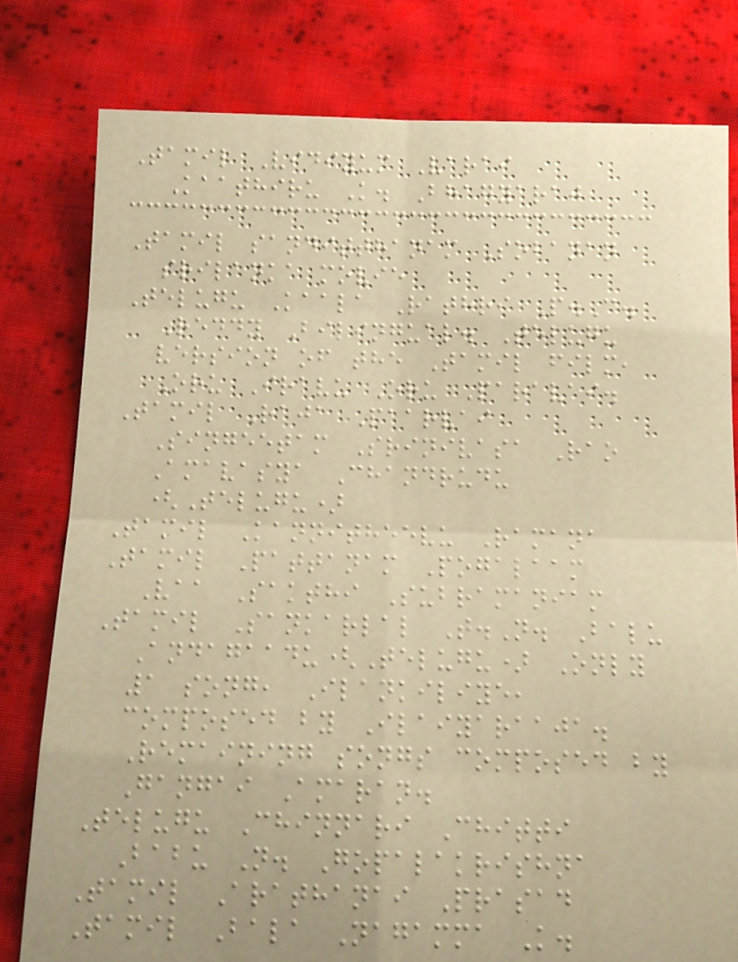Tamil Vidiyum Varai
Kaathiru K. Bhagyaraj
Tamil sanditthanam Sobanan
srilanka movie
Telugu Kaala Rathri P.C.
Reddy Bilingual. Telugu
version of the Tamil film,
Oru Iravu Oru Paravai.
Tamil Raja Paarvai
Singeetam Srinivasa Rao
Amavasya Chandrudu
(Telugu)
Tamil Kannitheevu Ramana
Tamil Pattanam Pogalaam
Vaa Sakthi Subramaniam
Tamil Sankarlal T.N. Balu
Andagaadu(Telugu) Only
1 song, Ilankiliye,
composed by Ilaiyaraaja.
Remaining songs composed by
Gangai Amaran.
Telugu Chinnari Chitti
Babu N. Gopalakrishna
Tamil Arathanai Prasad
Tamil Bala Nagamma K.
